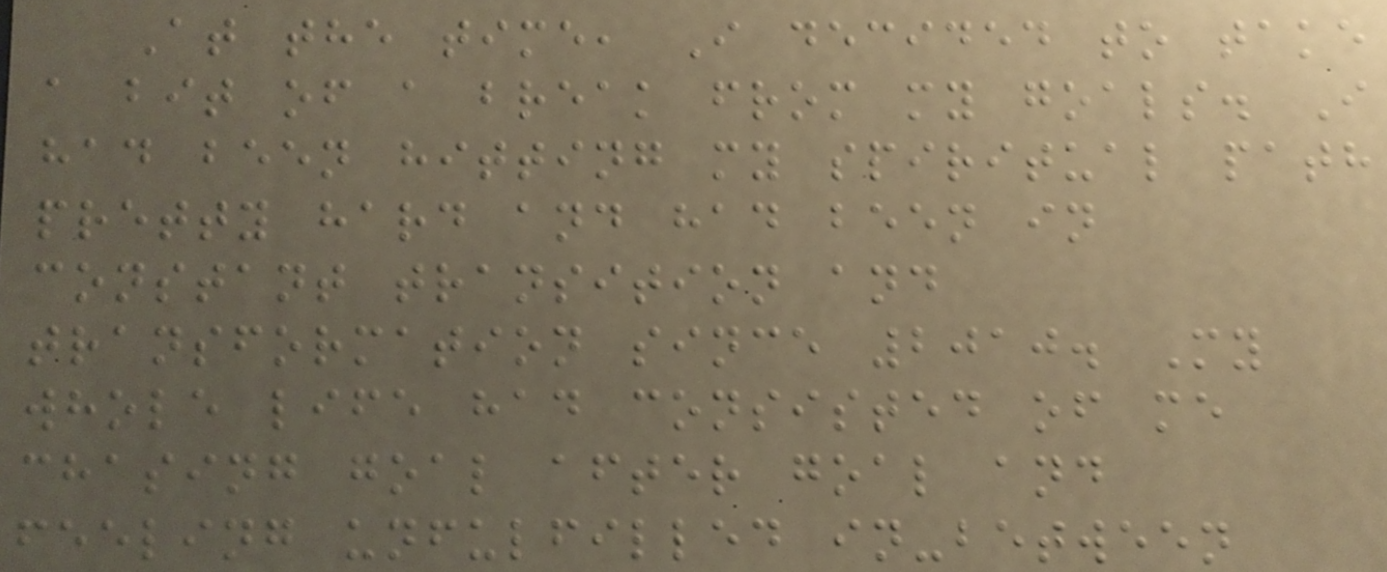At the time, I decided to take
a bit of a break from my goals. I
had been hitting my spiritual path
pretty hard and had been in
constant transition and
transformation since 2010. My
whole life had consisted of me
chasing goal after goal and
feeling unfulfilled in-between
